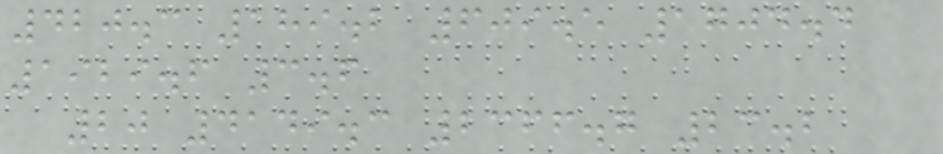420.3 189.2 609.5 1704.4
1929.6 3.6
20 4149.3 2366.7 23.2
